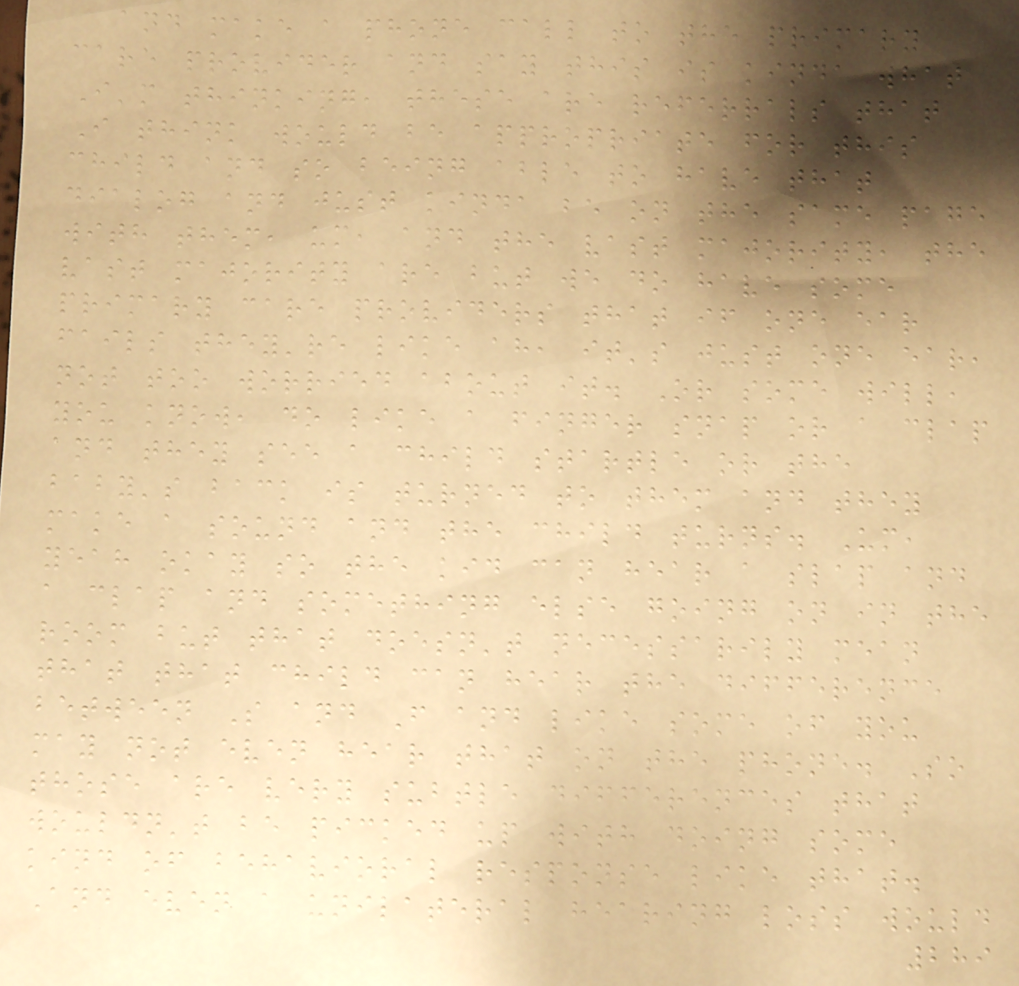and make a phone call to the primary
care provider and say this is kinda what
I'm thinking, these are referrals that
I think would be appropriate for this
child and so being able to have that
dialog and just kinda be on the same page
with them, um, and the vast majority, the
vast majority are but we do have some
primary care providers that if one ear
fails they're like ah, it's just one ear,
not too worried about it. Or some will,
you know, do like a finger snap or a clap
and they see a child startle or the
baby's back is turned to them and they
make a sound and the child turns. Um,
yeah okay so the kid can hear a slap and
a clap and something else going on in the
room but that doesn't necessarily mean
that that child can hear the difference
between S and F and like some of you
may not even hear that on the phone. So
those are very subtle differences that
wouldn't be picked up with doing some
kind of behavioral response like that.
And even a unilateral hearing loss would
289
